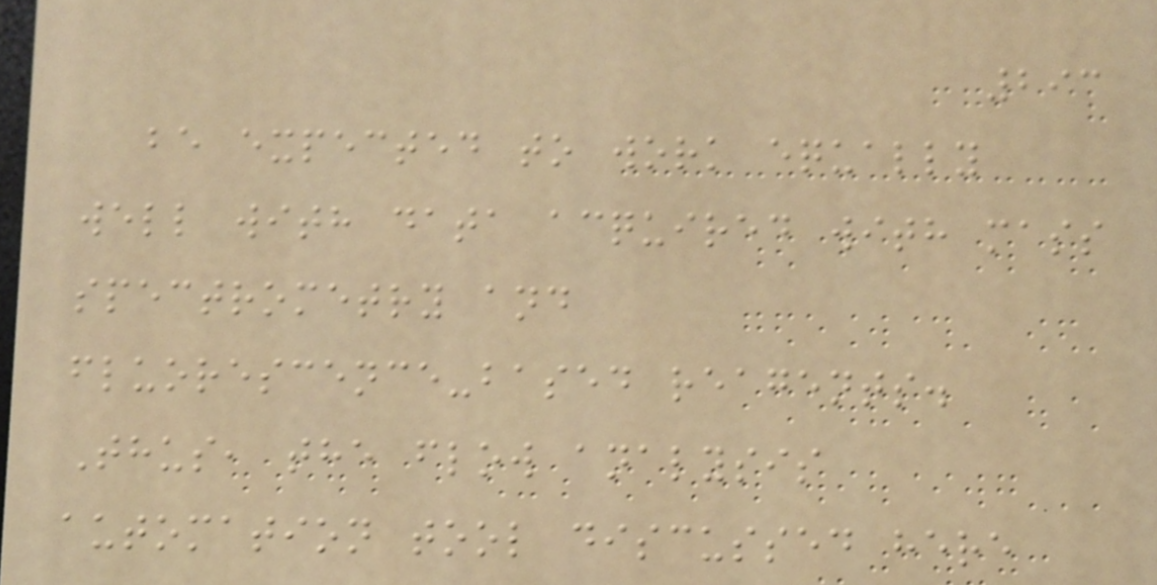293
be expected to work equally
well with data acquired with mass
spectrometry and
fluorescence-based reagents.
Thus, the flow analysis
automation tool discussed here
